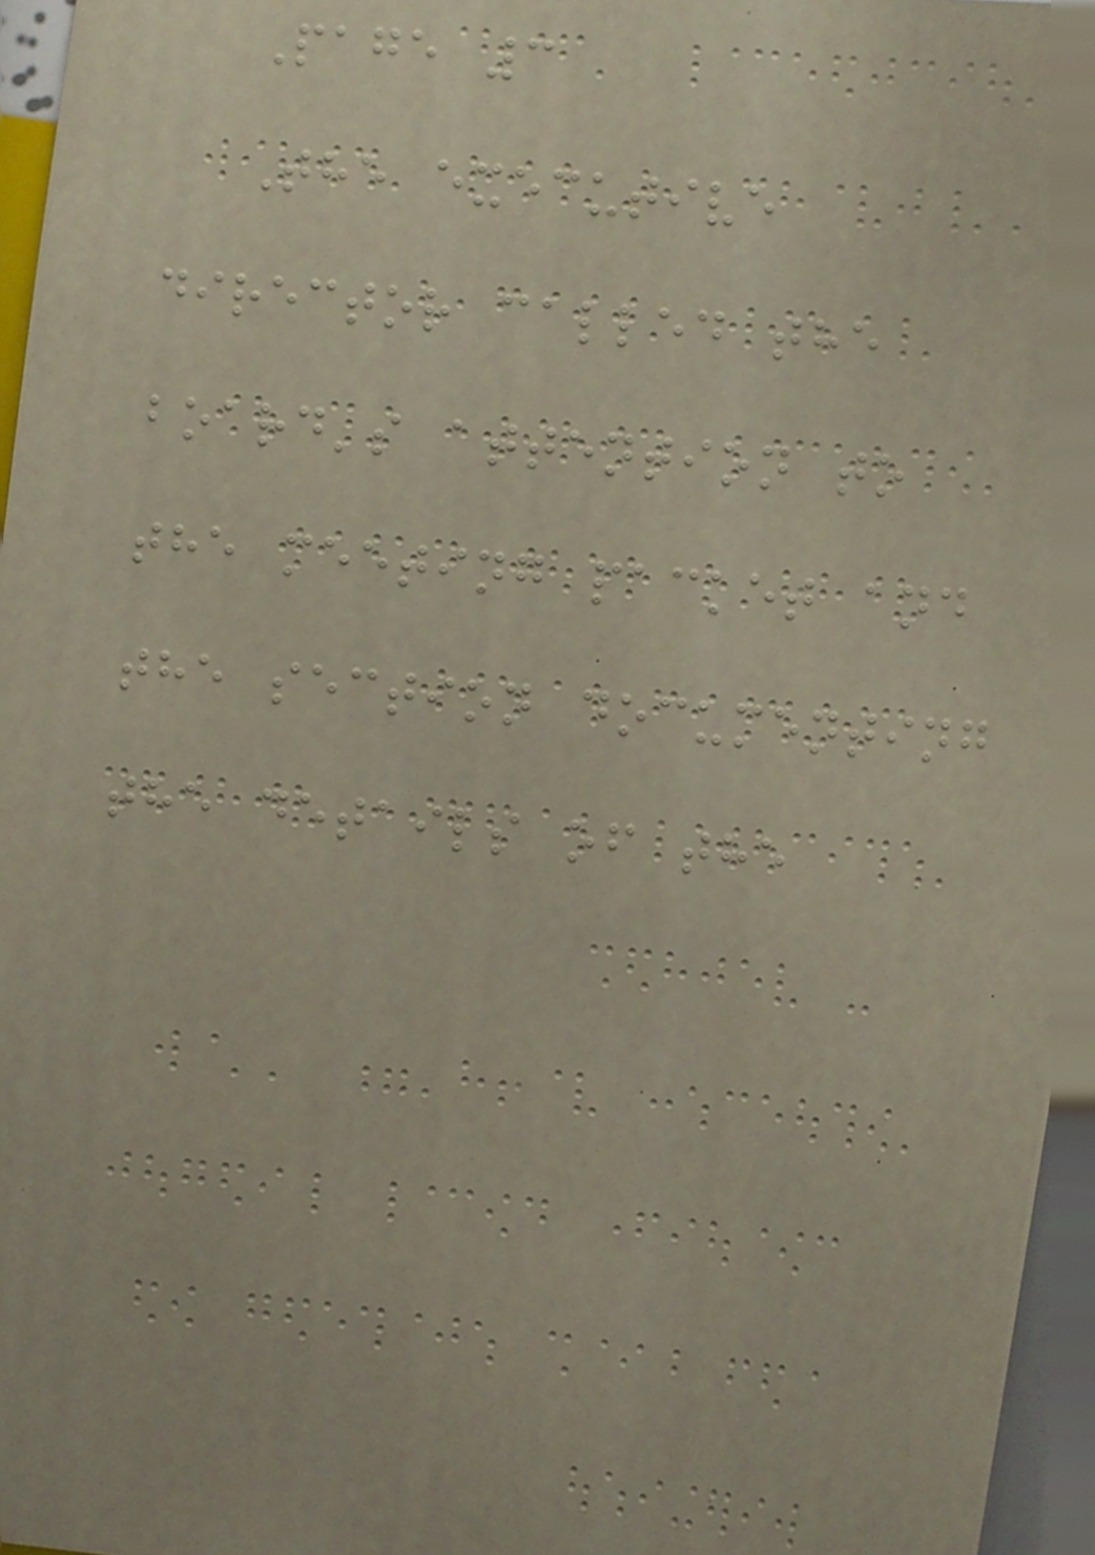Page 3
The executive
director called the
board's attention to
the meeting packet and
the section documenting
the details of the
